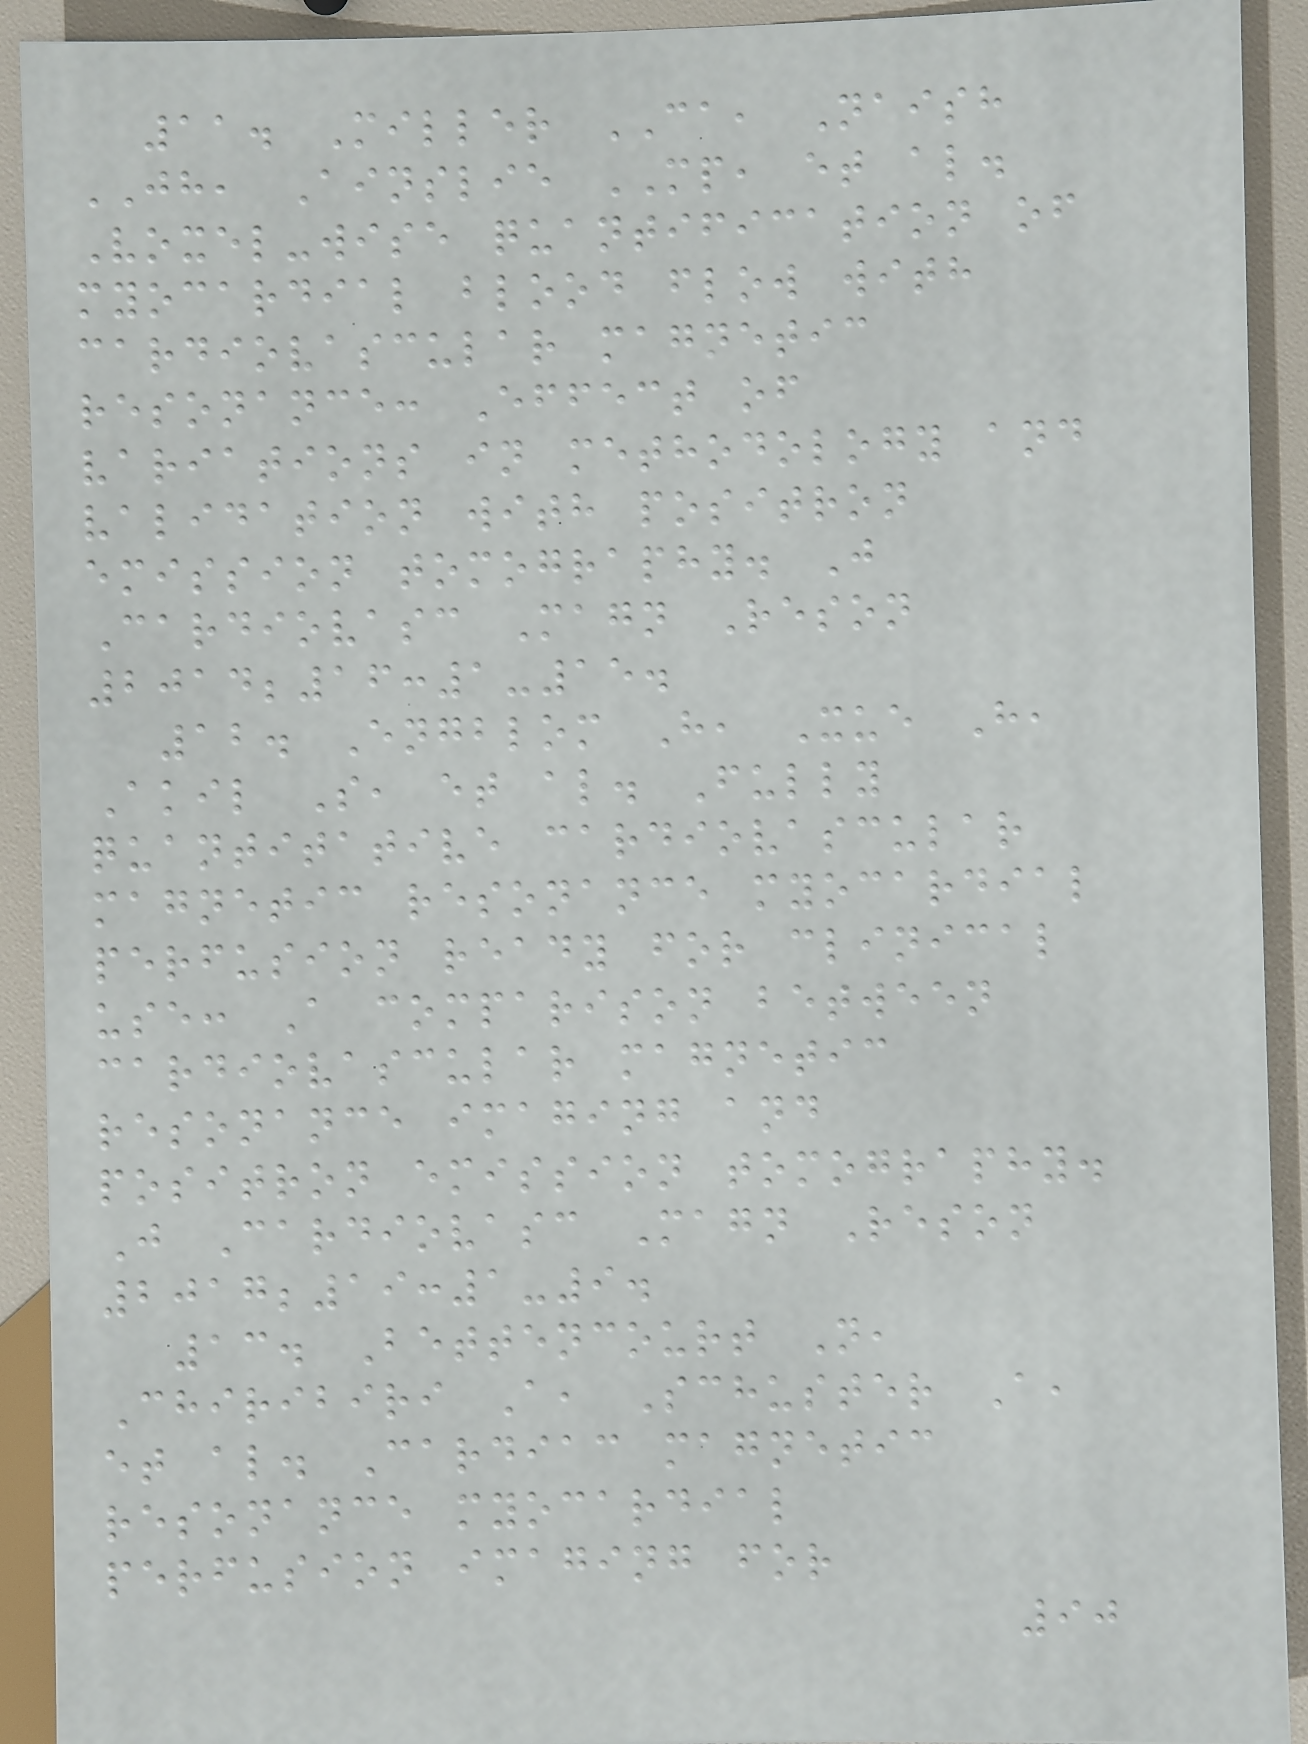11. Miller CA, Naish
JH, Ainslie MP, et al.
Voxel-wise quantification of
myocardial blood flow with
cardiovascular magnetic
resonance: Effect of
variations in methodology and
validation with positron
emission tomography. J
Cardiovasc Magn Reson
2014;16:1-15.
12. Engblom H, Xue H,
Akil S, et al. Fully
quantitative cardiovascular
magnetic resonance myocardial
perfusion ready for clinical
use: A comparison between
cardiovascular magnetic
resonance imaging and
positron emission tomography.
J Cardiovasc Magn Reson
2017;19:1-9.
13. Bettencourt N,
Chiribiri A, Schuster A,
et al. Cardiac magnetic
resonance myocardial
perfusion imaging for
90
